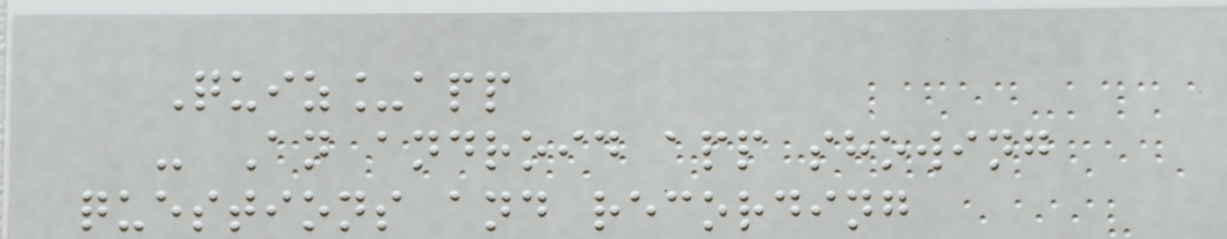Quiz_app
- An android app showing
questions and recording
